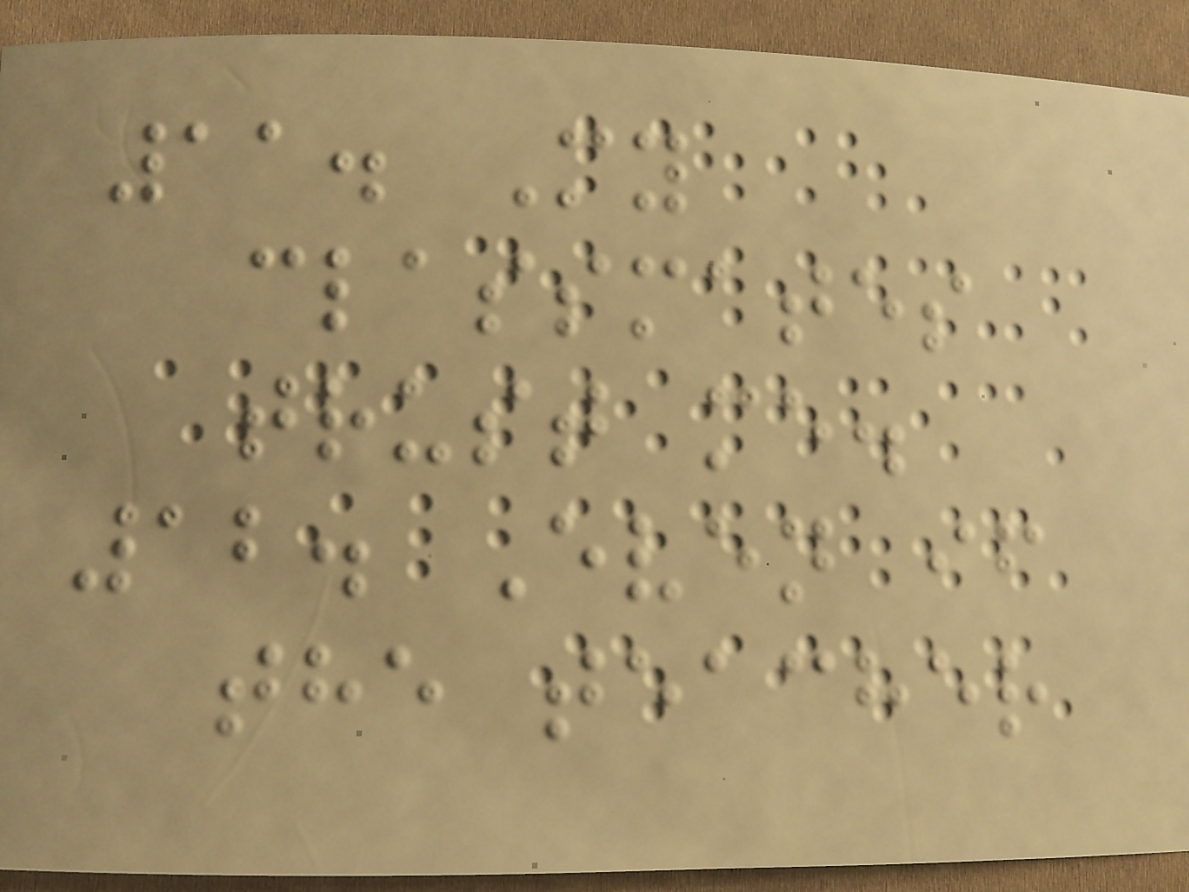11. My
classmates
trust me.
12. Even if
the teacher
